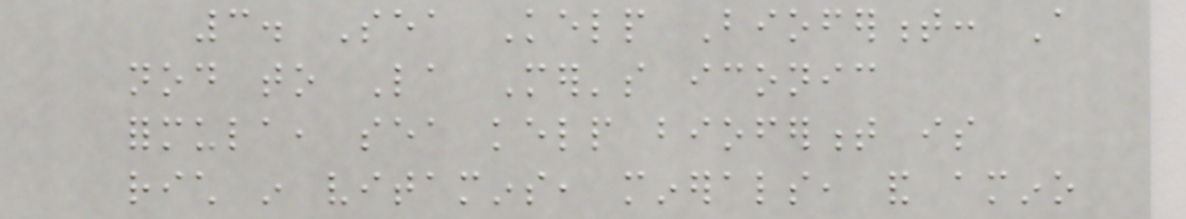3. Sea Kelp Bioferment: A
nod to La Mer's iconic
formula, sea kelp bioferment is
rich in vitamins, minerals, and amino
